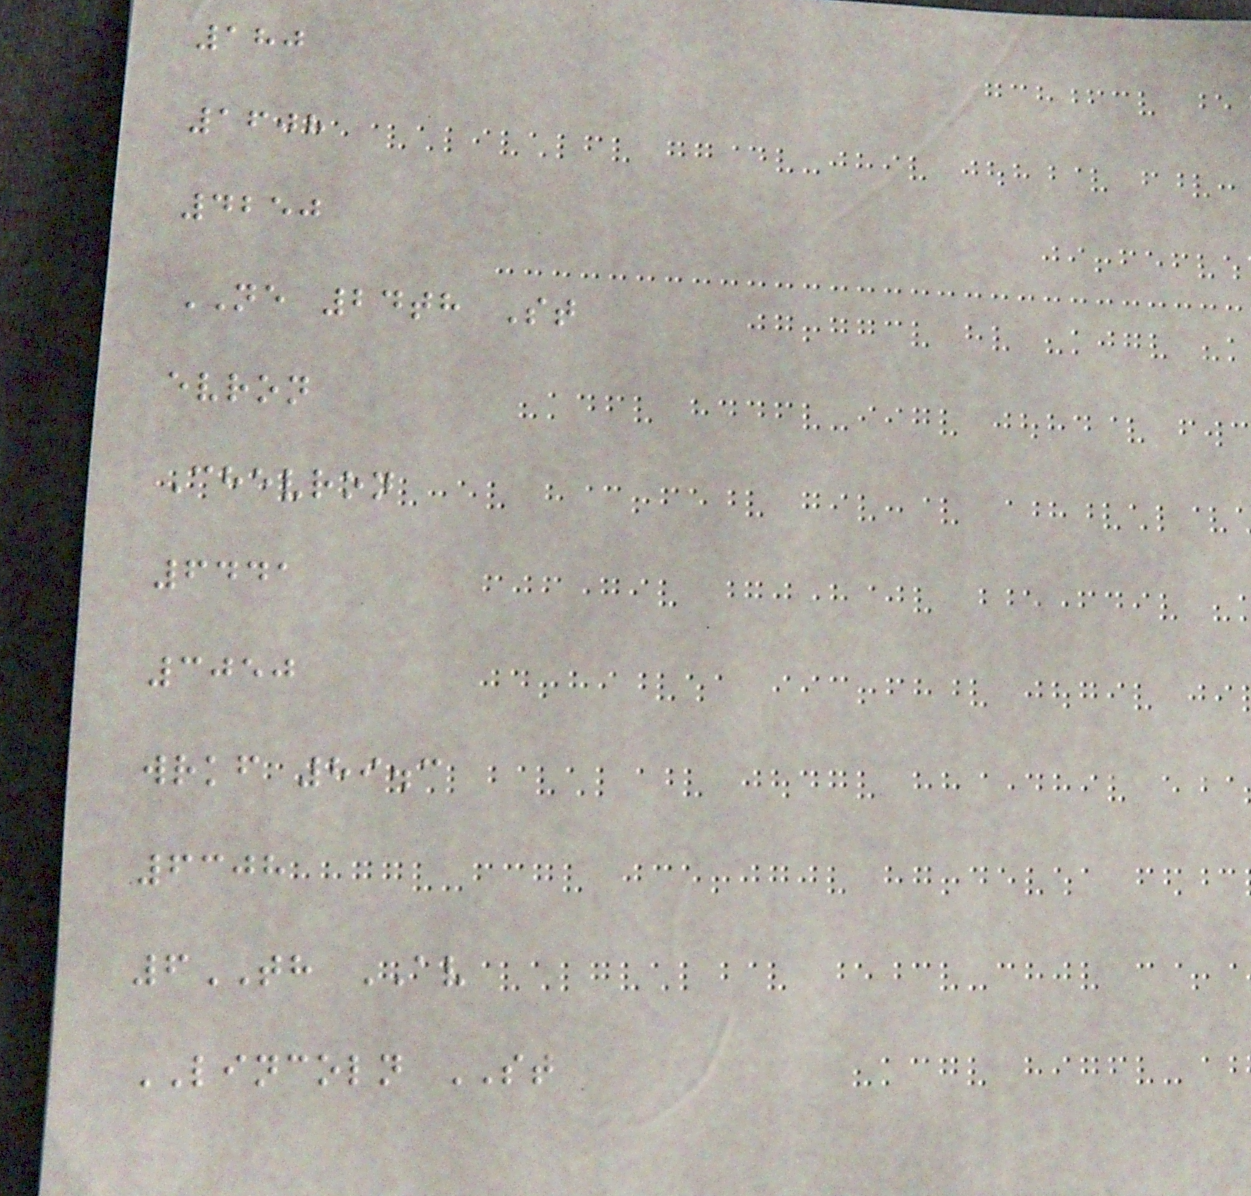180
1608
4250
NE 24th St
evron
Chevron
6441
3050
wrkf 89.3
6308
6TH AV
LINCOLN ST
